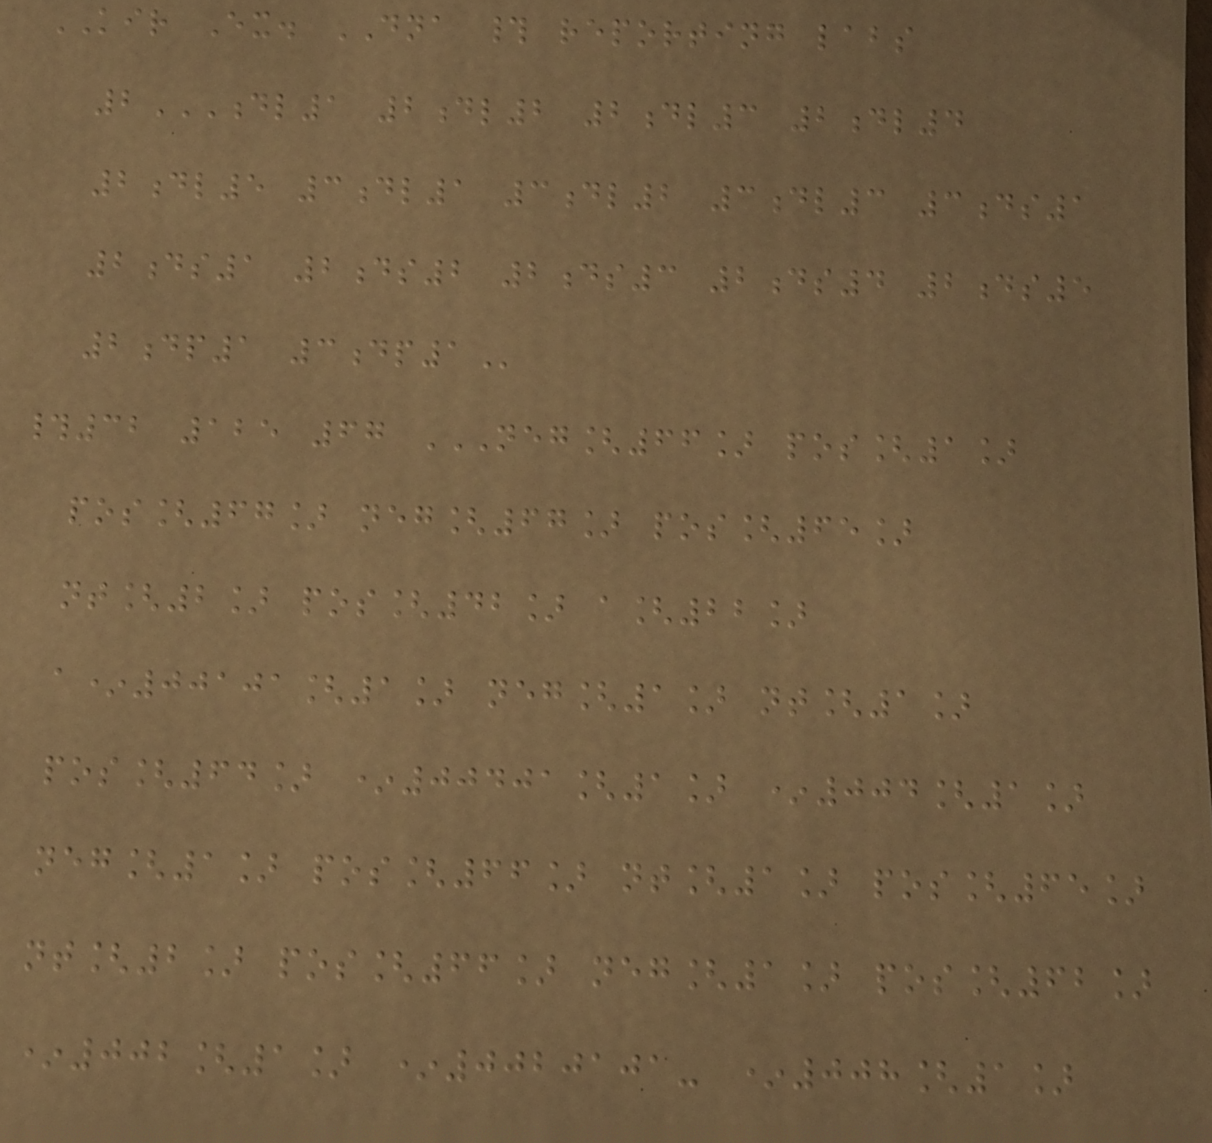KIR Ex. DNA # reporting labs
2DL1 2DL2 2DL3 2DL4
2DL5 3DL1 3DL2 3DL3 3DS1
2DS1 2DS2 2DS3 2DS4 2DS5
2DP1 3DP1
#32 125 67 NEG[66] POS[1]
POS[67] NEG[67] POS[65]
NT[2] POS[42] A[22]
A*00101[1] NEG[1] NT[1]
POS[64] *00401[1] *004[1]
NEG[1] POS[66] NT[1] POS[65]
NT[2] POS[66] NEG[1] POS[62]
*002[1] *0020101- *008[1]
